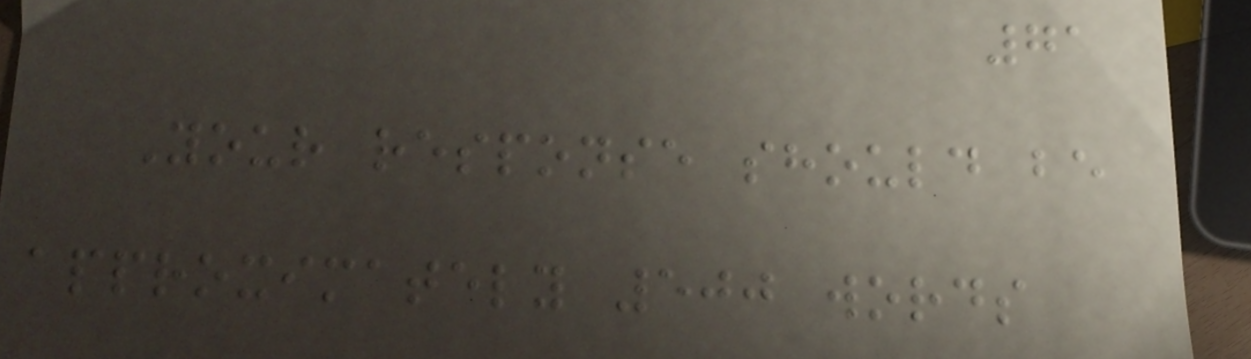71
Your response should be
approximately 500 words
